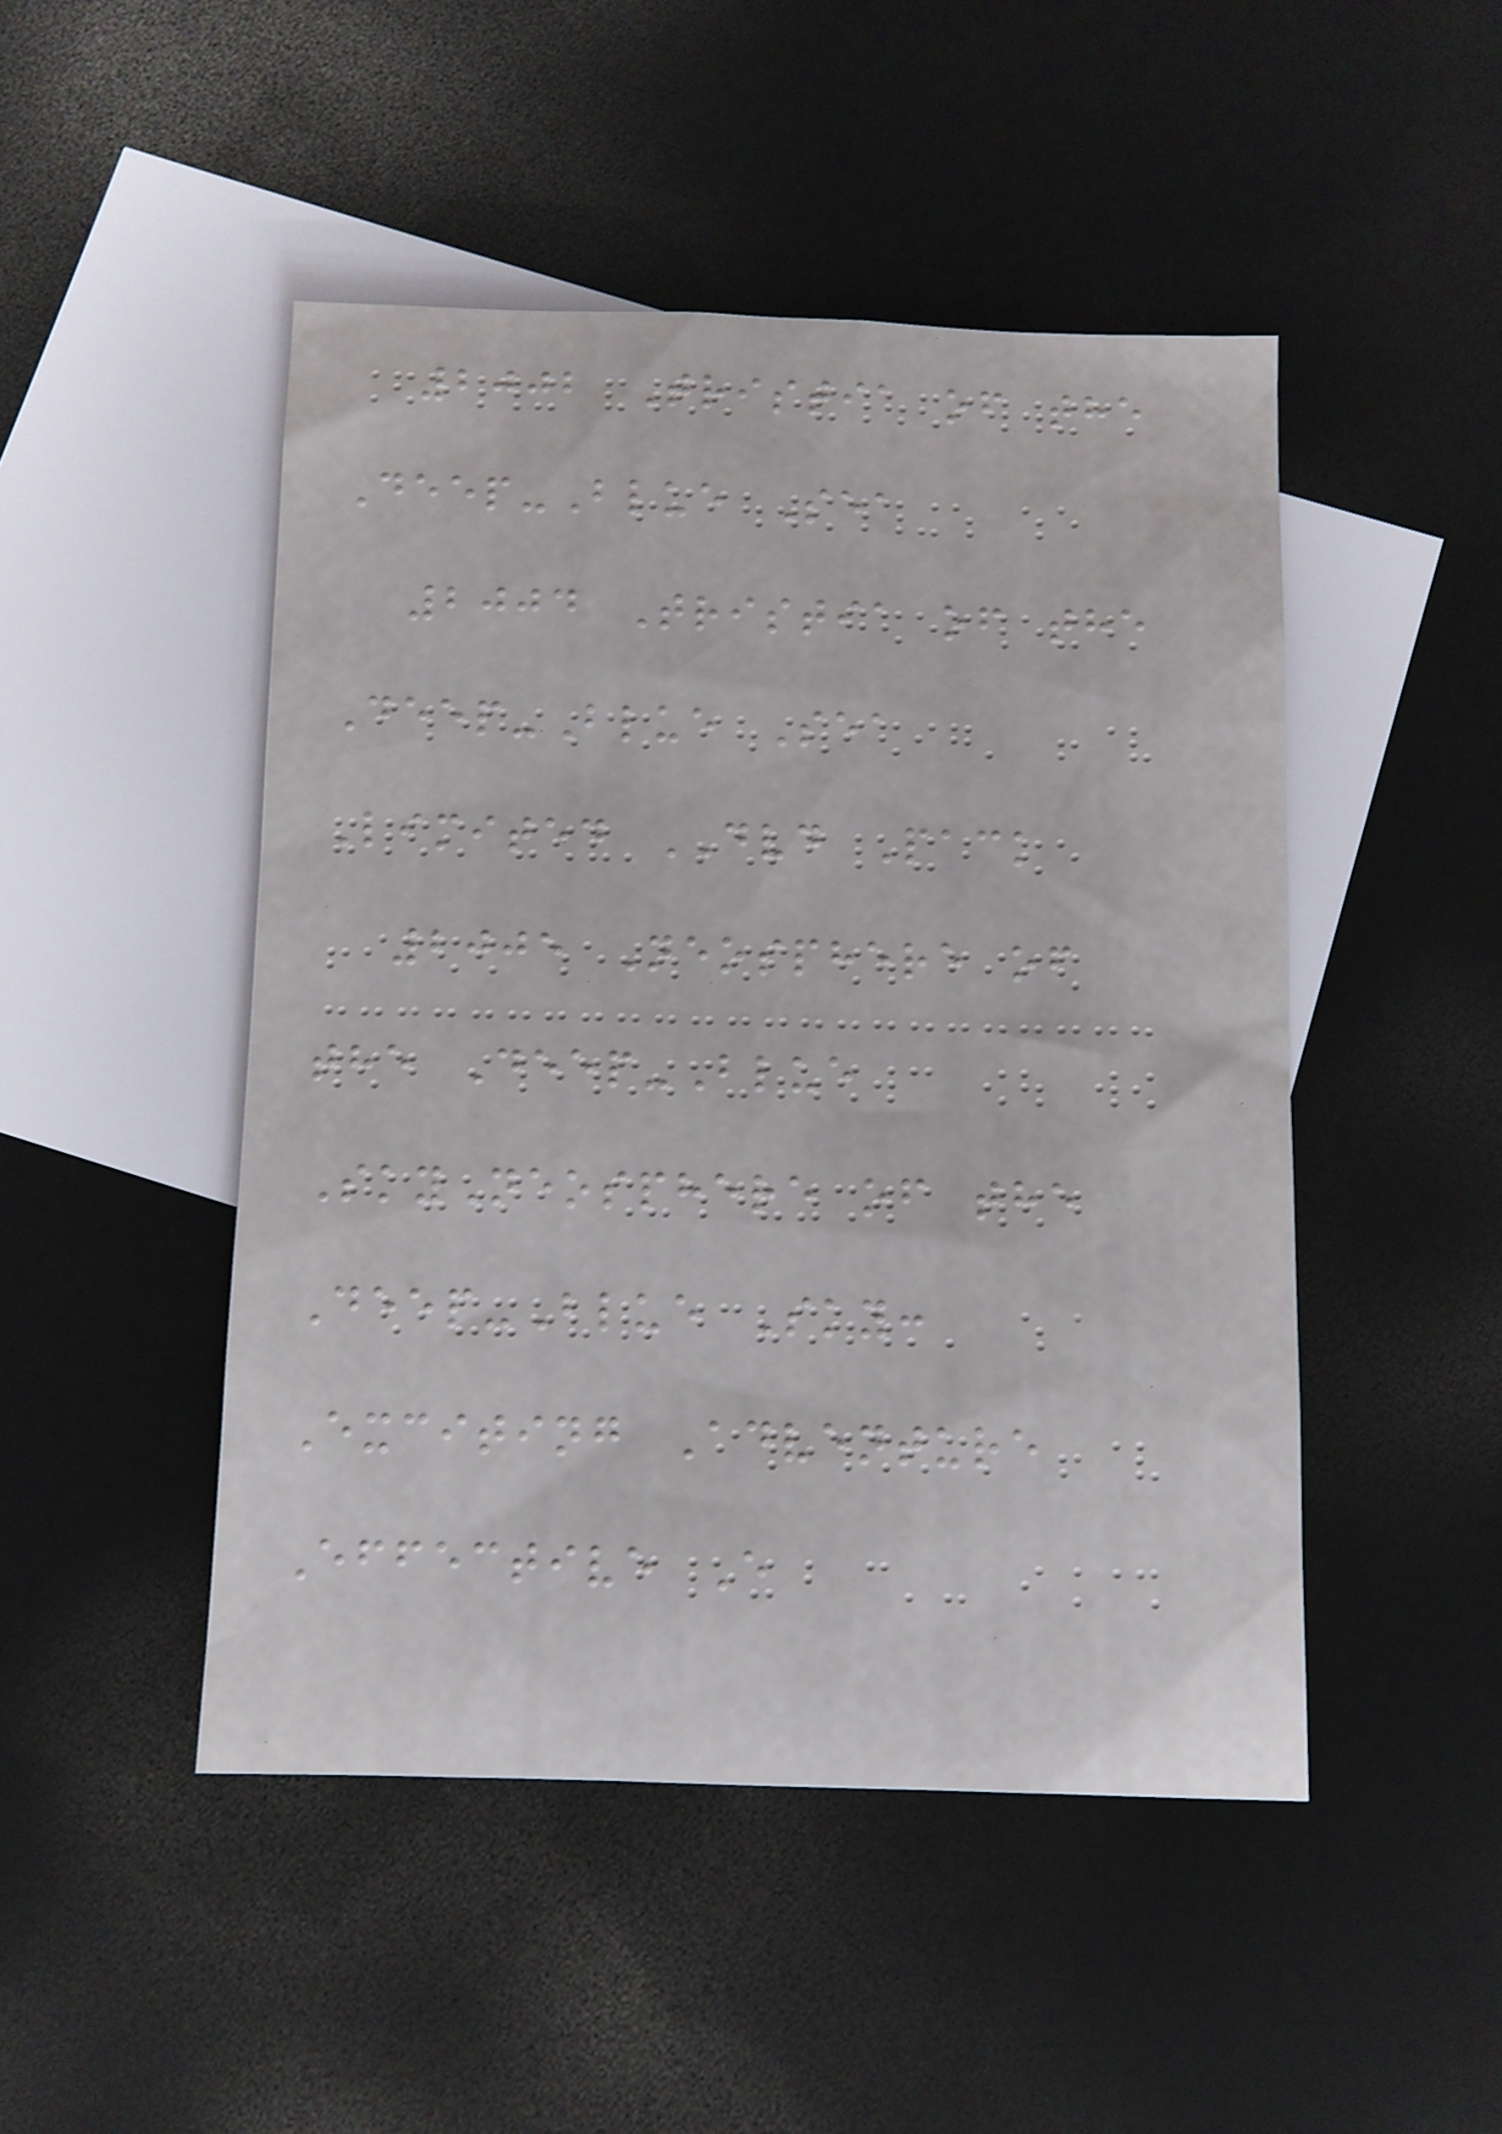2002 Tristia of the
Deep-Blue Sea
2004 Tristia of the
Deep-Blue Sea
Limited DVD Pack
2005 Neosphere of
the Deep-Blue
SkyNeosphere of the
Deep-Blue Sky:
Exciting Adventure
Effective E
